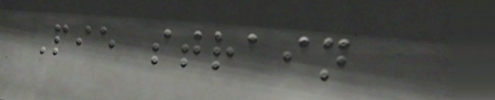Pie strain
